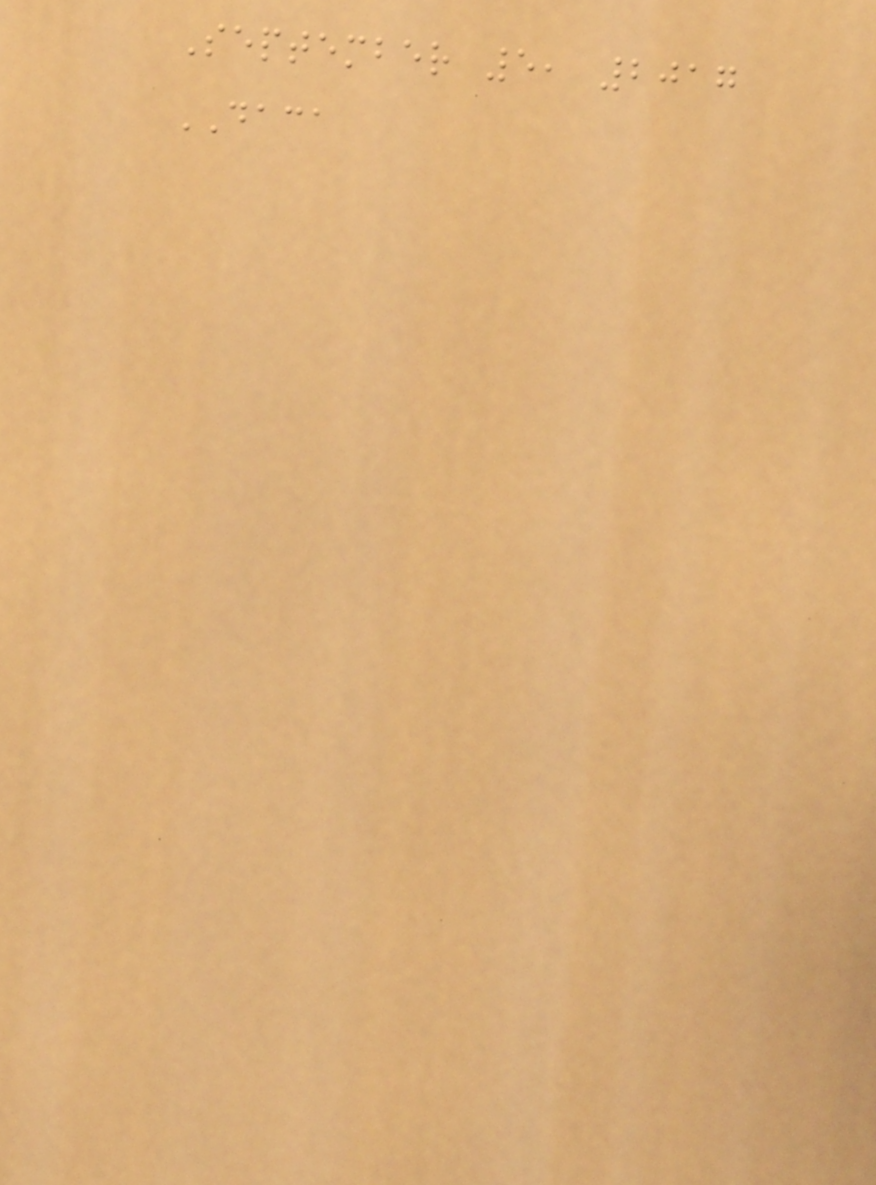September 5, 2017
DACA
